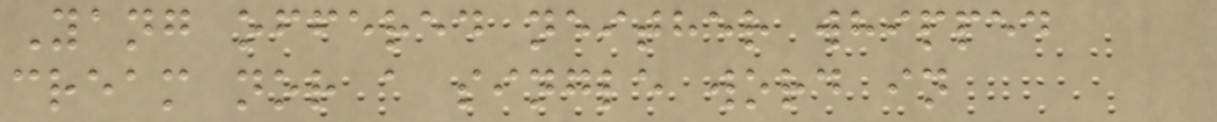Yang offered neither whipped
cream nor a single word in
